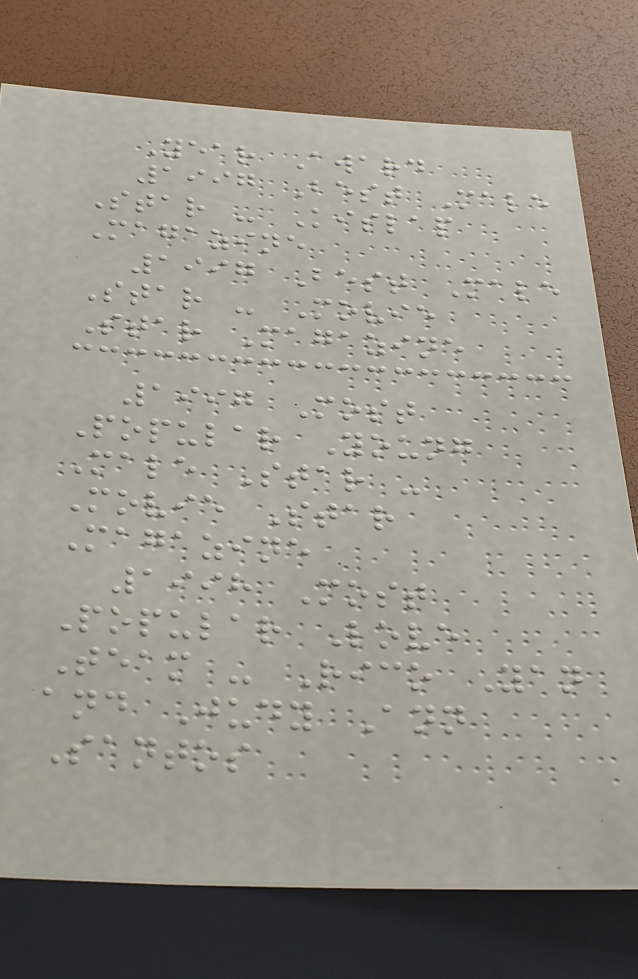Year Award
1997 Best Male
Star - Kislap
Magazine
1997 Best Male
Star - Movie
Star Magazine
1997 Most
Popular Young
Male Star -
Movie Star
Magazine
1998 Most
Popular Love
Team - Rico Yan
and Judy Ann
Santos
